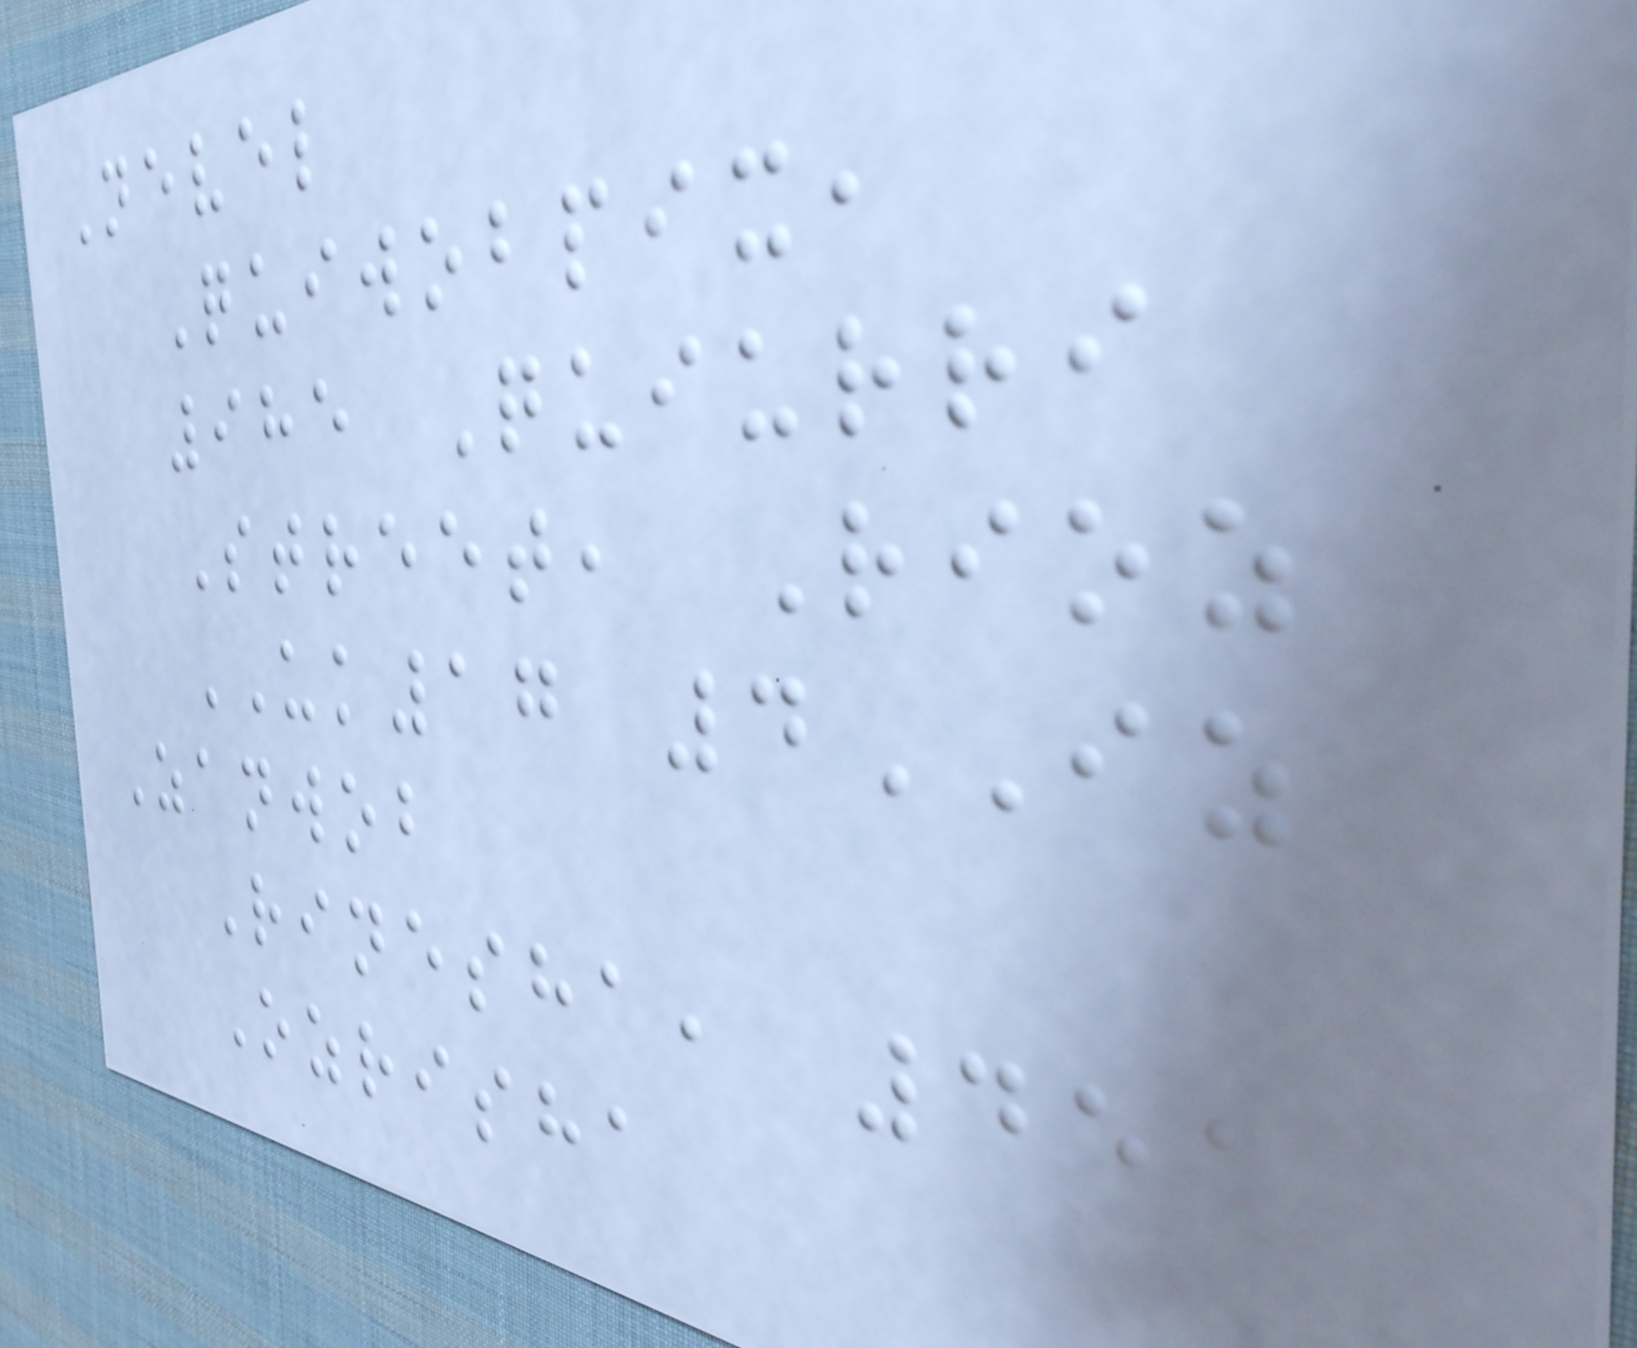Nevel
Quiwobpix,
985 Quiurri
Street, Rioz
UK17 4IZ
Zanwob
Rinesha, 451
Ozrisha
